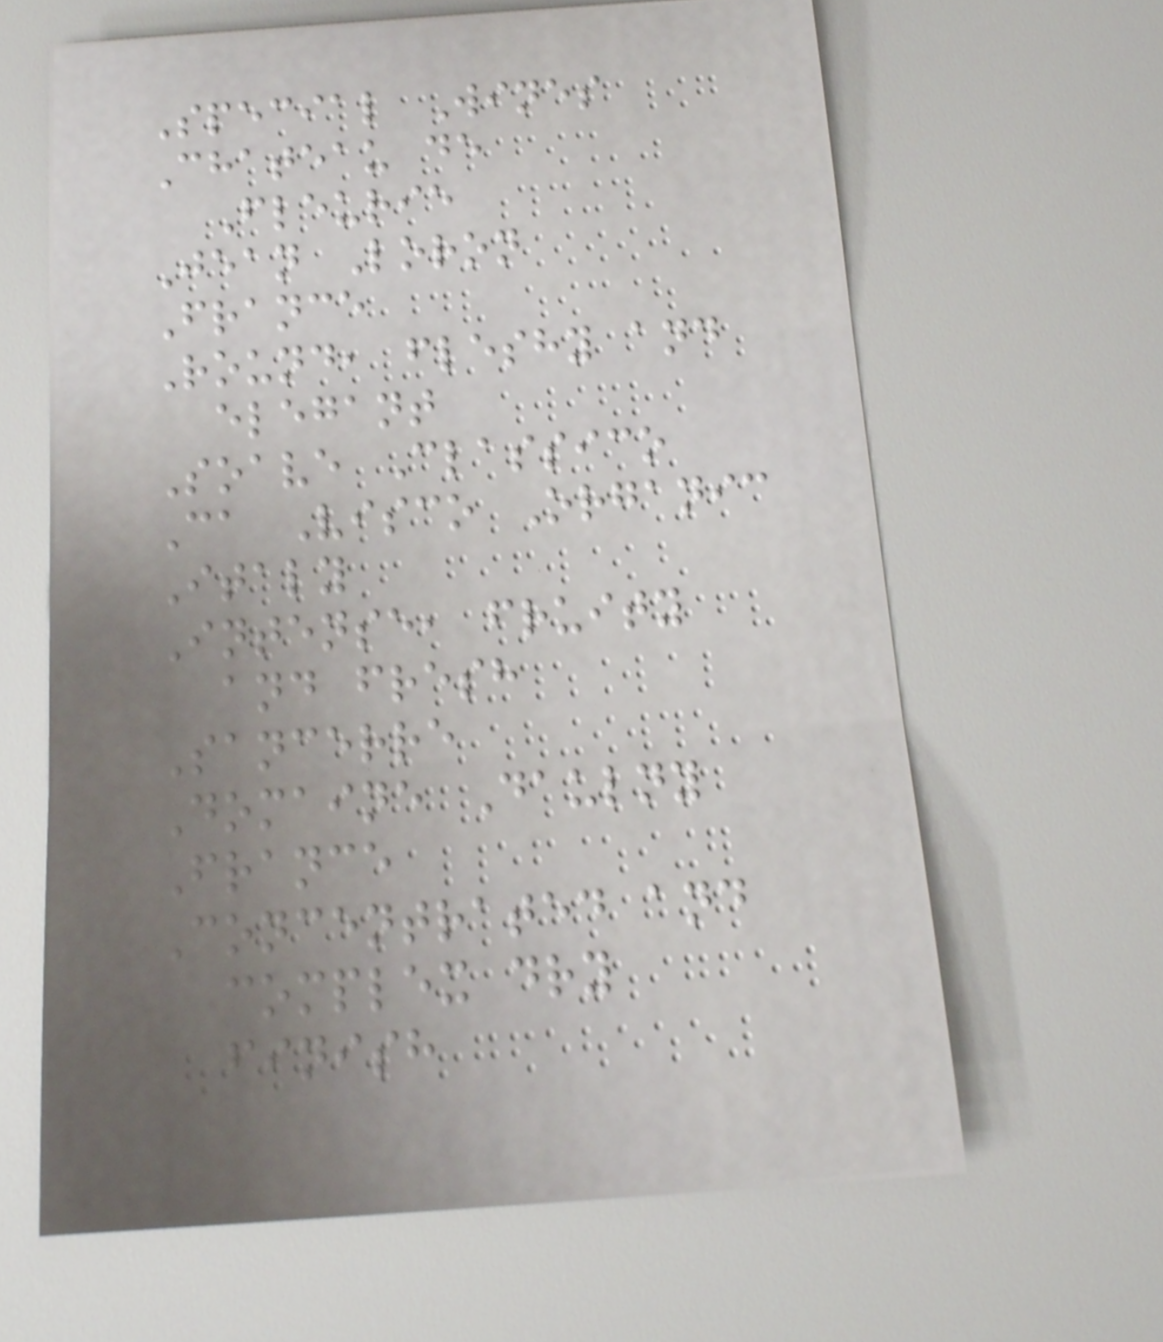Special Wines
Chateau de
Fleurie
Jean Loron
France
Round, fleshy and
elegant
Soave Classico
Ca Visco Organic
Italy
Intense, fruity
and fresh
Sancerre
Domaine Daulny
France
Concentrated and
complex dry
finish
